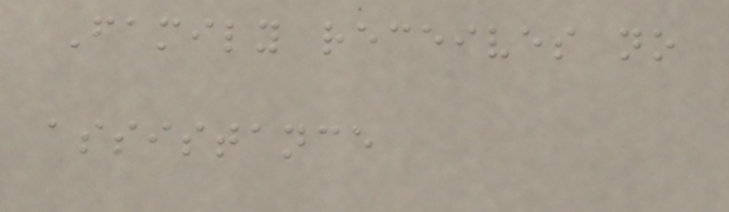Family receives no
assistance
